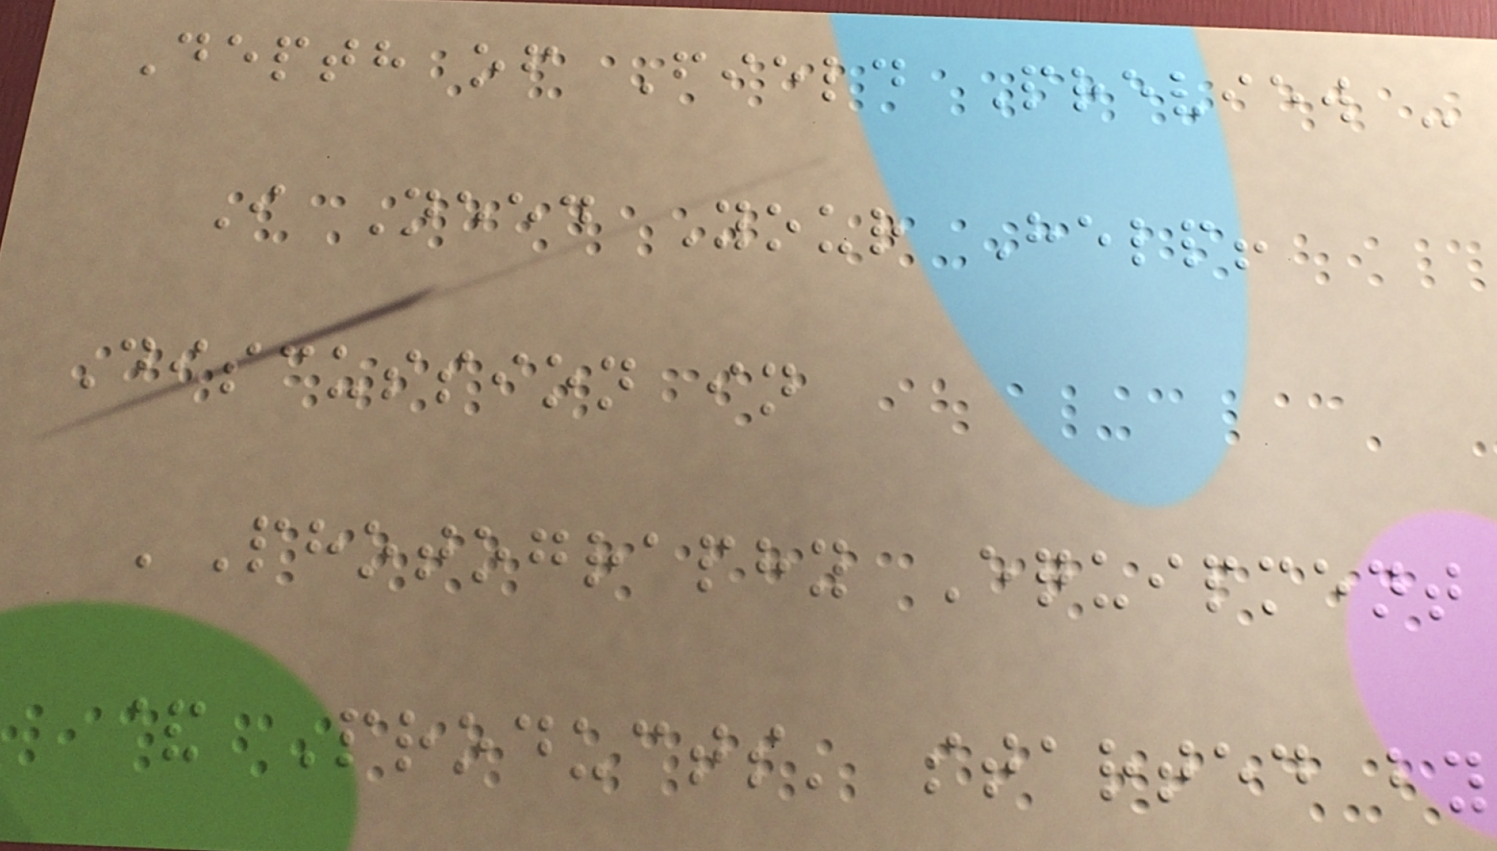Depth of Field Preview -
I Need Your Help!
Discussion in
'Photography Equipment
& Products' started by
